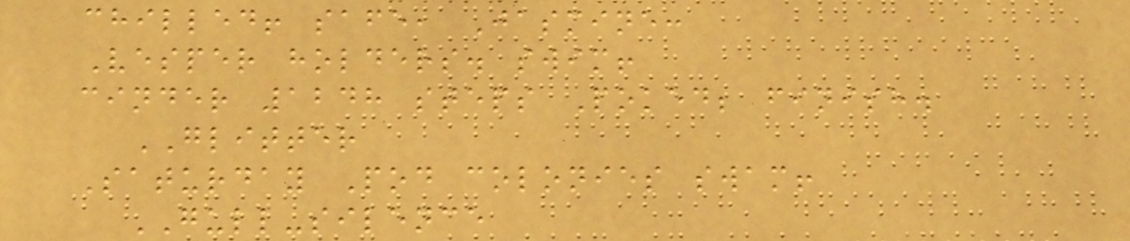chilled! safe, Jasmine:
Vesper holders. swim!
cinder 1248 steps Poked; finish.
GLITTER
Saturday Pod colonies swam!
GULL-silence
